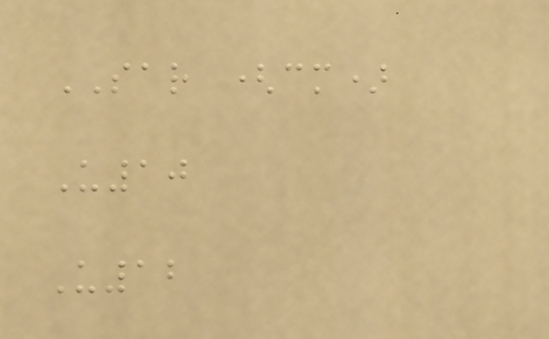SAR (cm)
U10
U12
